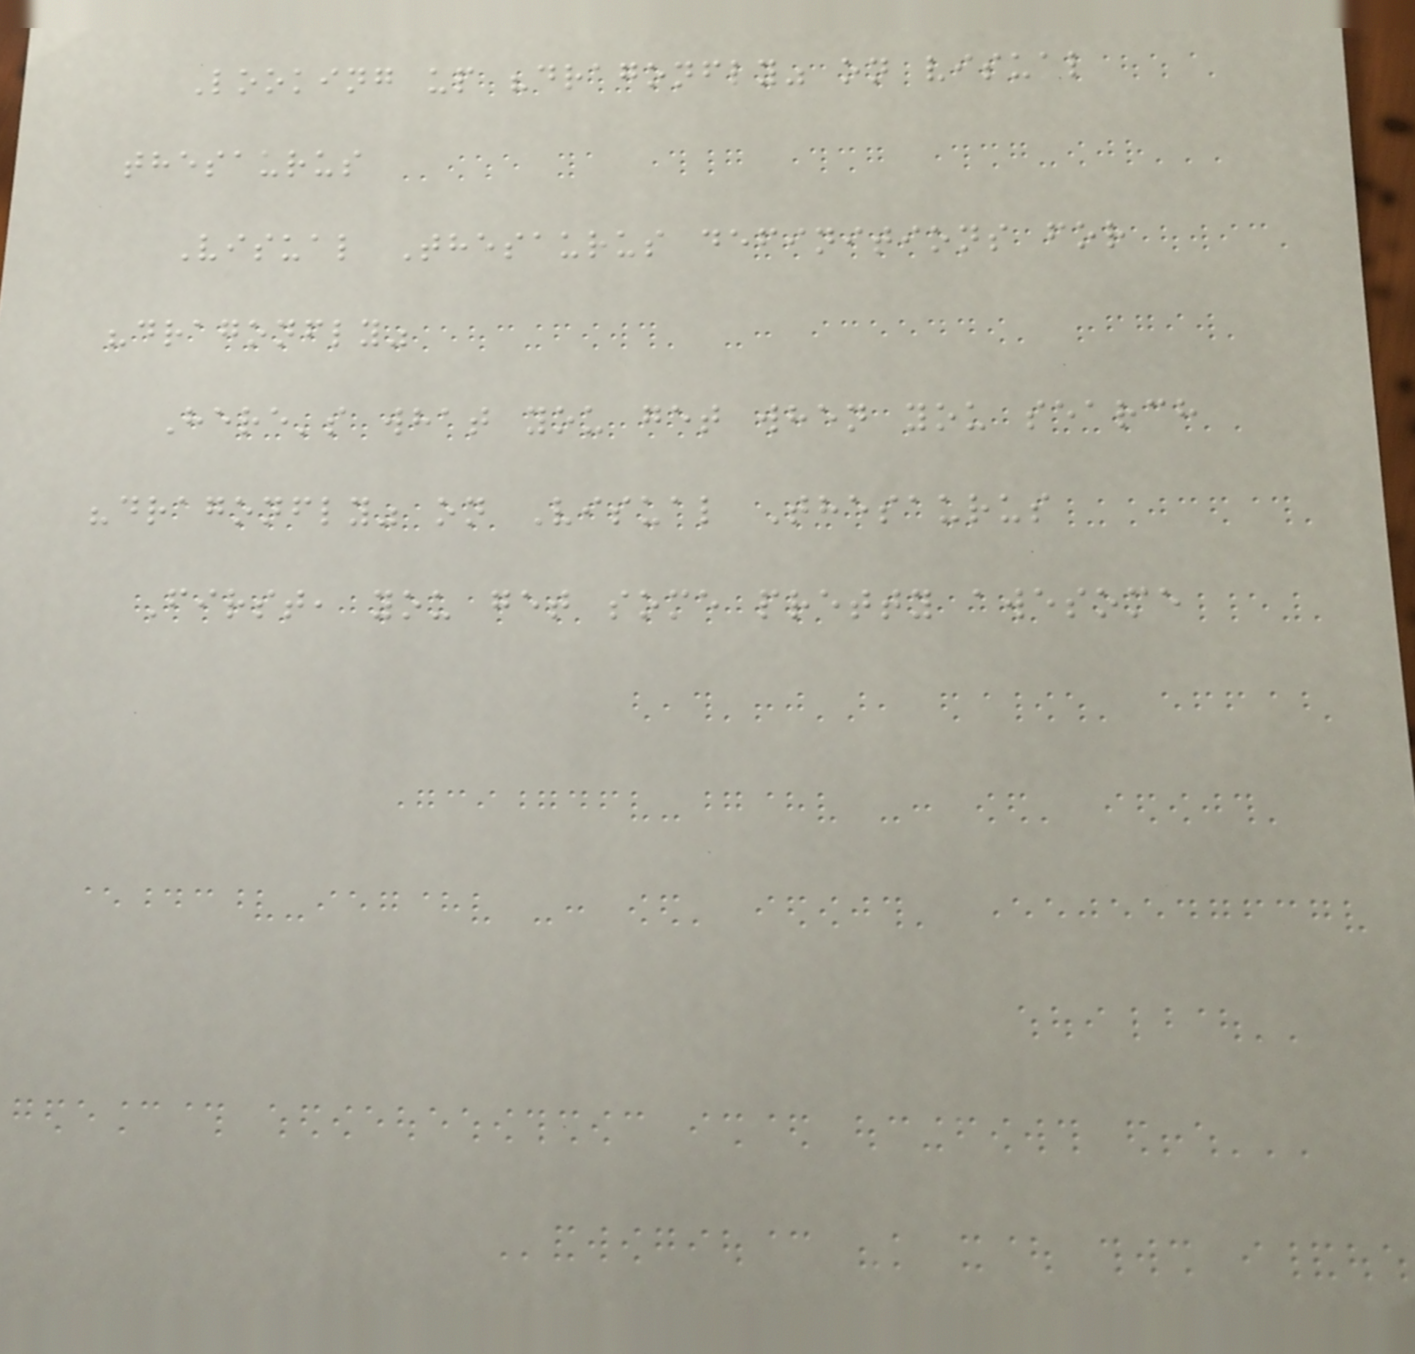Looking up "dragonfly" on visual
thesaurus
Visual Thesaurus definitions for
"dragonfly"
Here's what you get when you search
"dragonfly" on Visual Thesaurus
First, you get some pretty awesome
